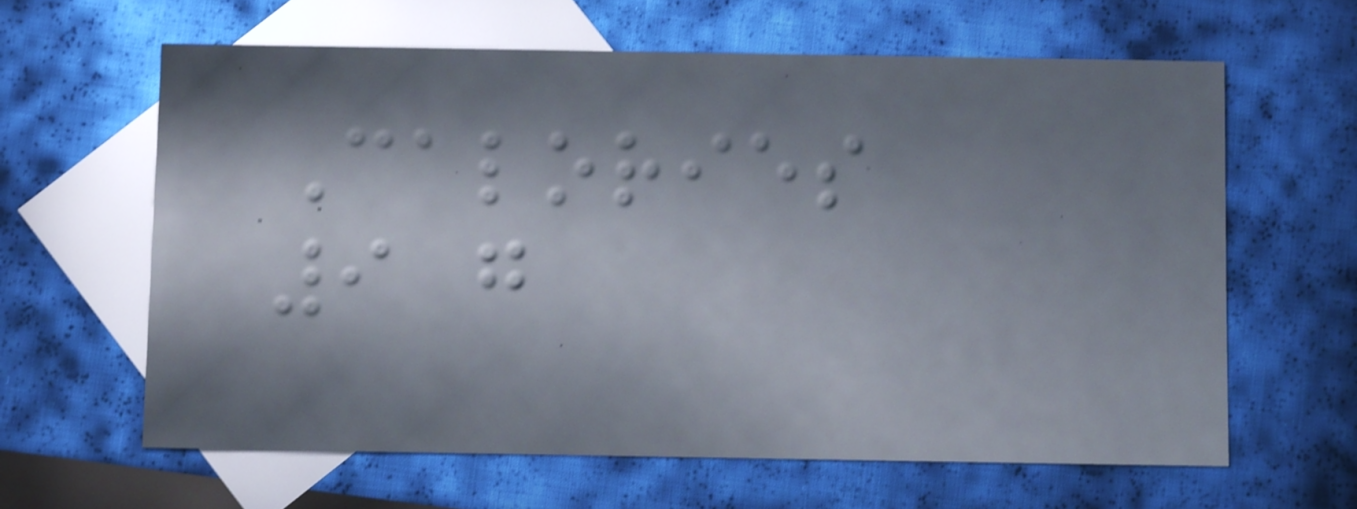Calories
9 g
